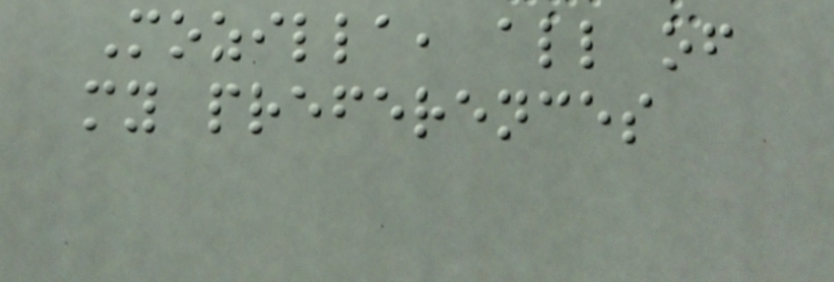Mozilla, all of
my preferences
